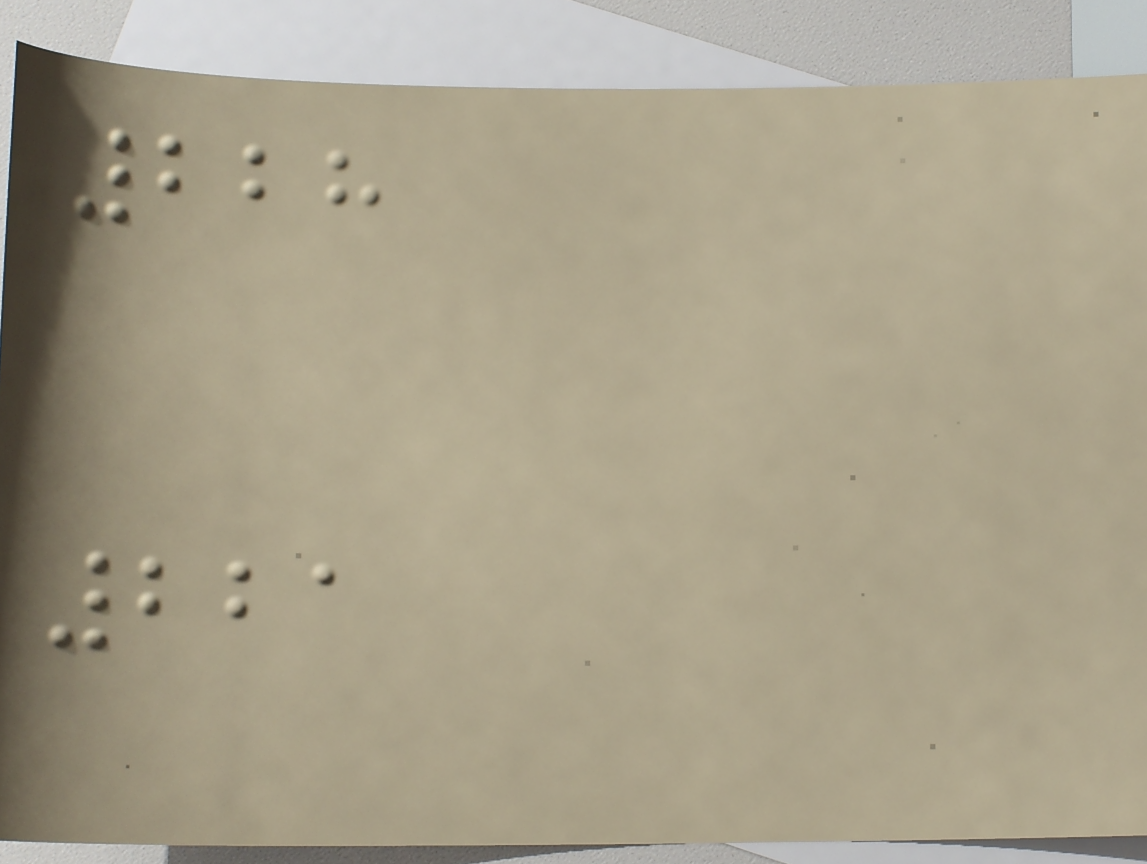228
221
